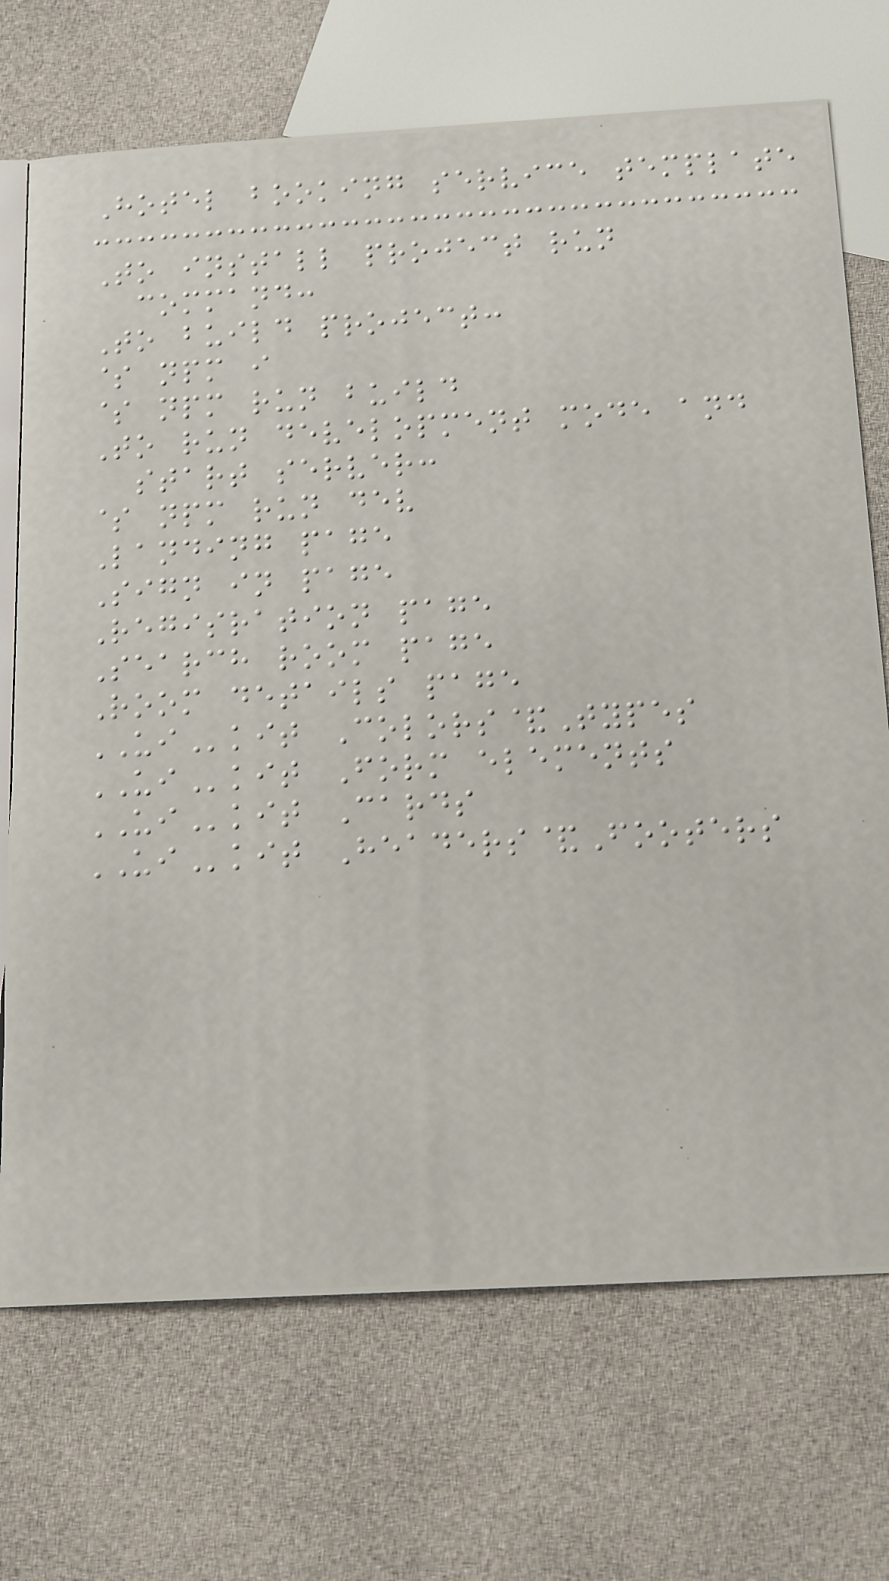Hotel booking service template
To install project run
command:
To build project:
$ npm i
$ npm run build
To run development mode and
start server:
$ npm run dev
Landing page
Sign in page
Regisration page
Search room page
Room details page
UIkit Colors&Types
UIkit Form elements
UIkit Cards
UIkit Headers&Footers
